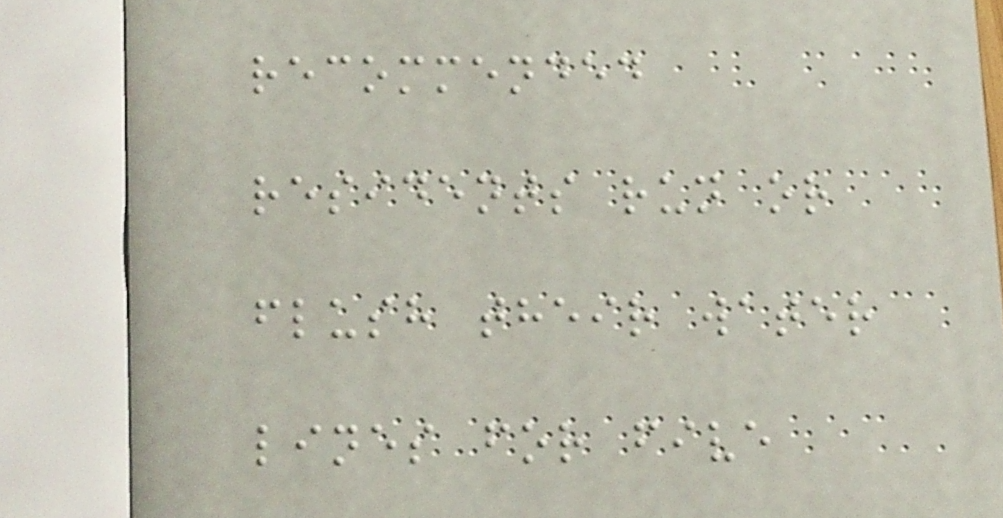recommended
residents run or
flush their water
lines for five
